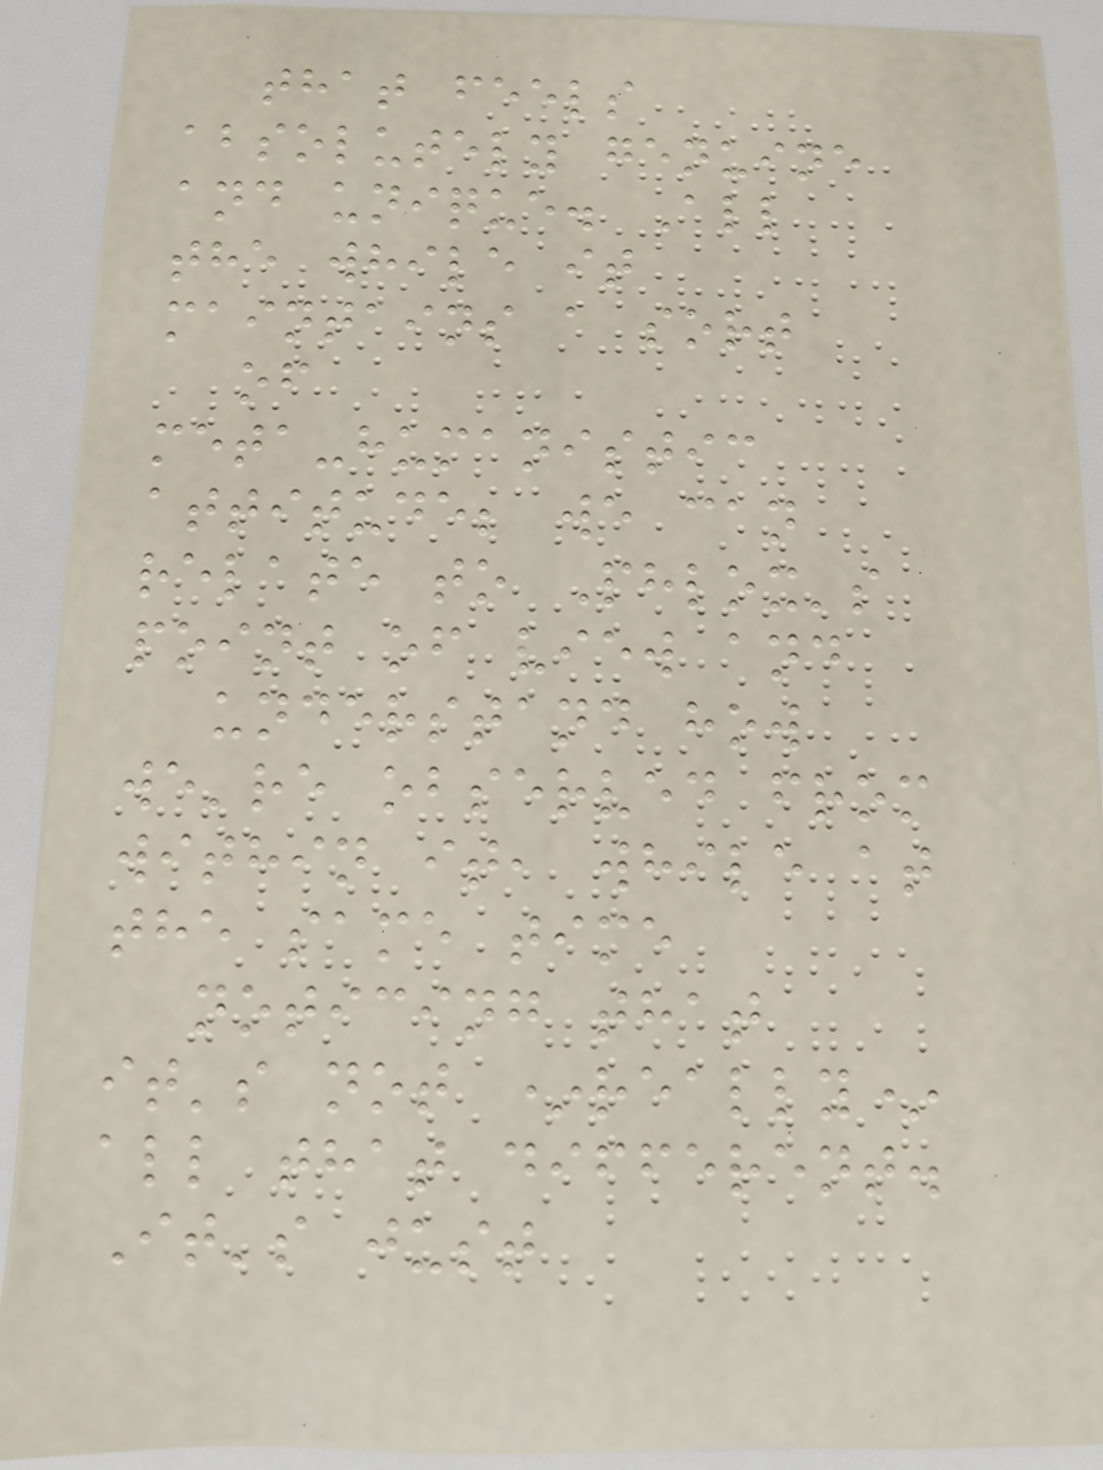that feels
absolutely genuine
and unique. All
the while it
maintains a sort
of
meta-humanistic
attitude; we can
relate to Phlox's
point of view and
understand how
we're observed from
within it, while at
the same time
noticing that
it's not *really*
all that different.
It's just
